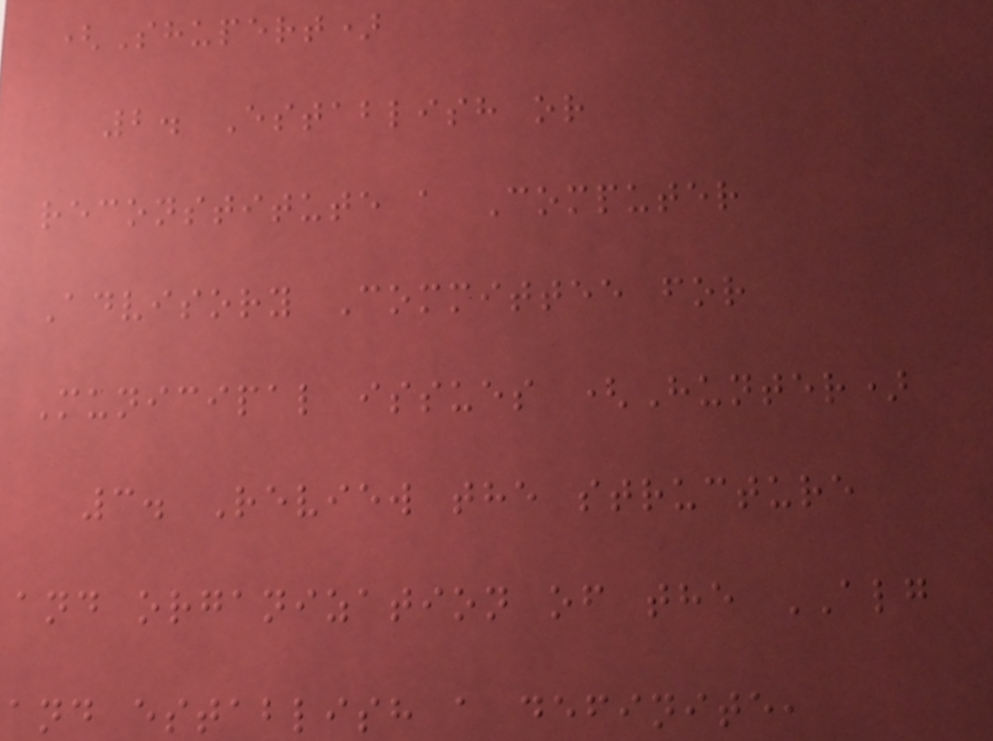(Shupert)
2. Establish or
reconstitute a Computer
Advisory Committee for
Municipal issues (Hunter)
3. Review the structure
and organization of the ALG
and establish a definite,
